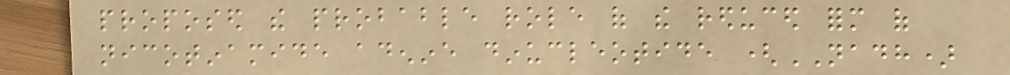proposed the probable role of the reduced form of
nicotinamide adenine dinucleotide (NADH)
